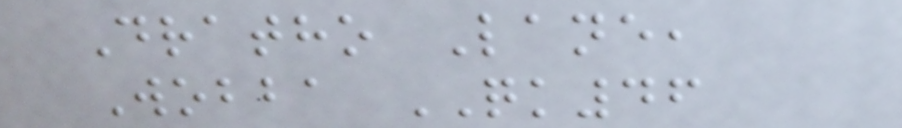Dratho Lane,
Wobba QK46
